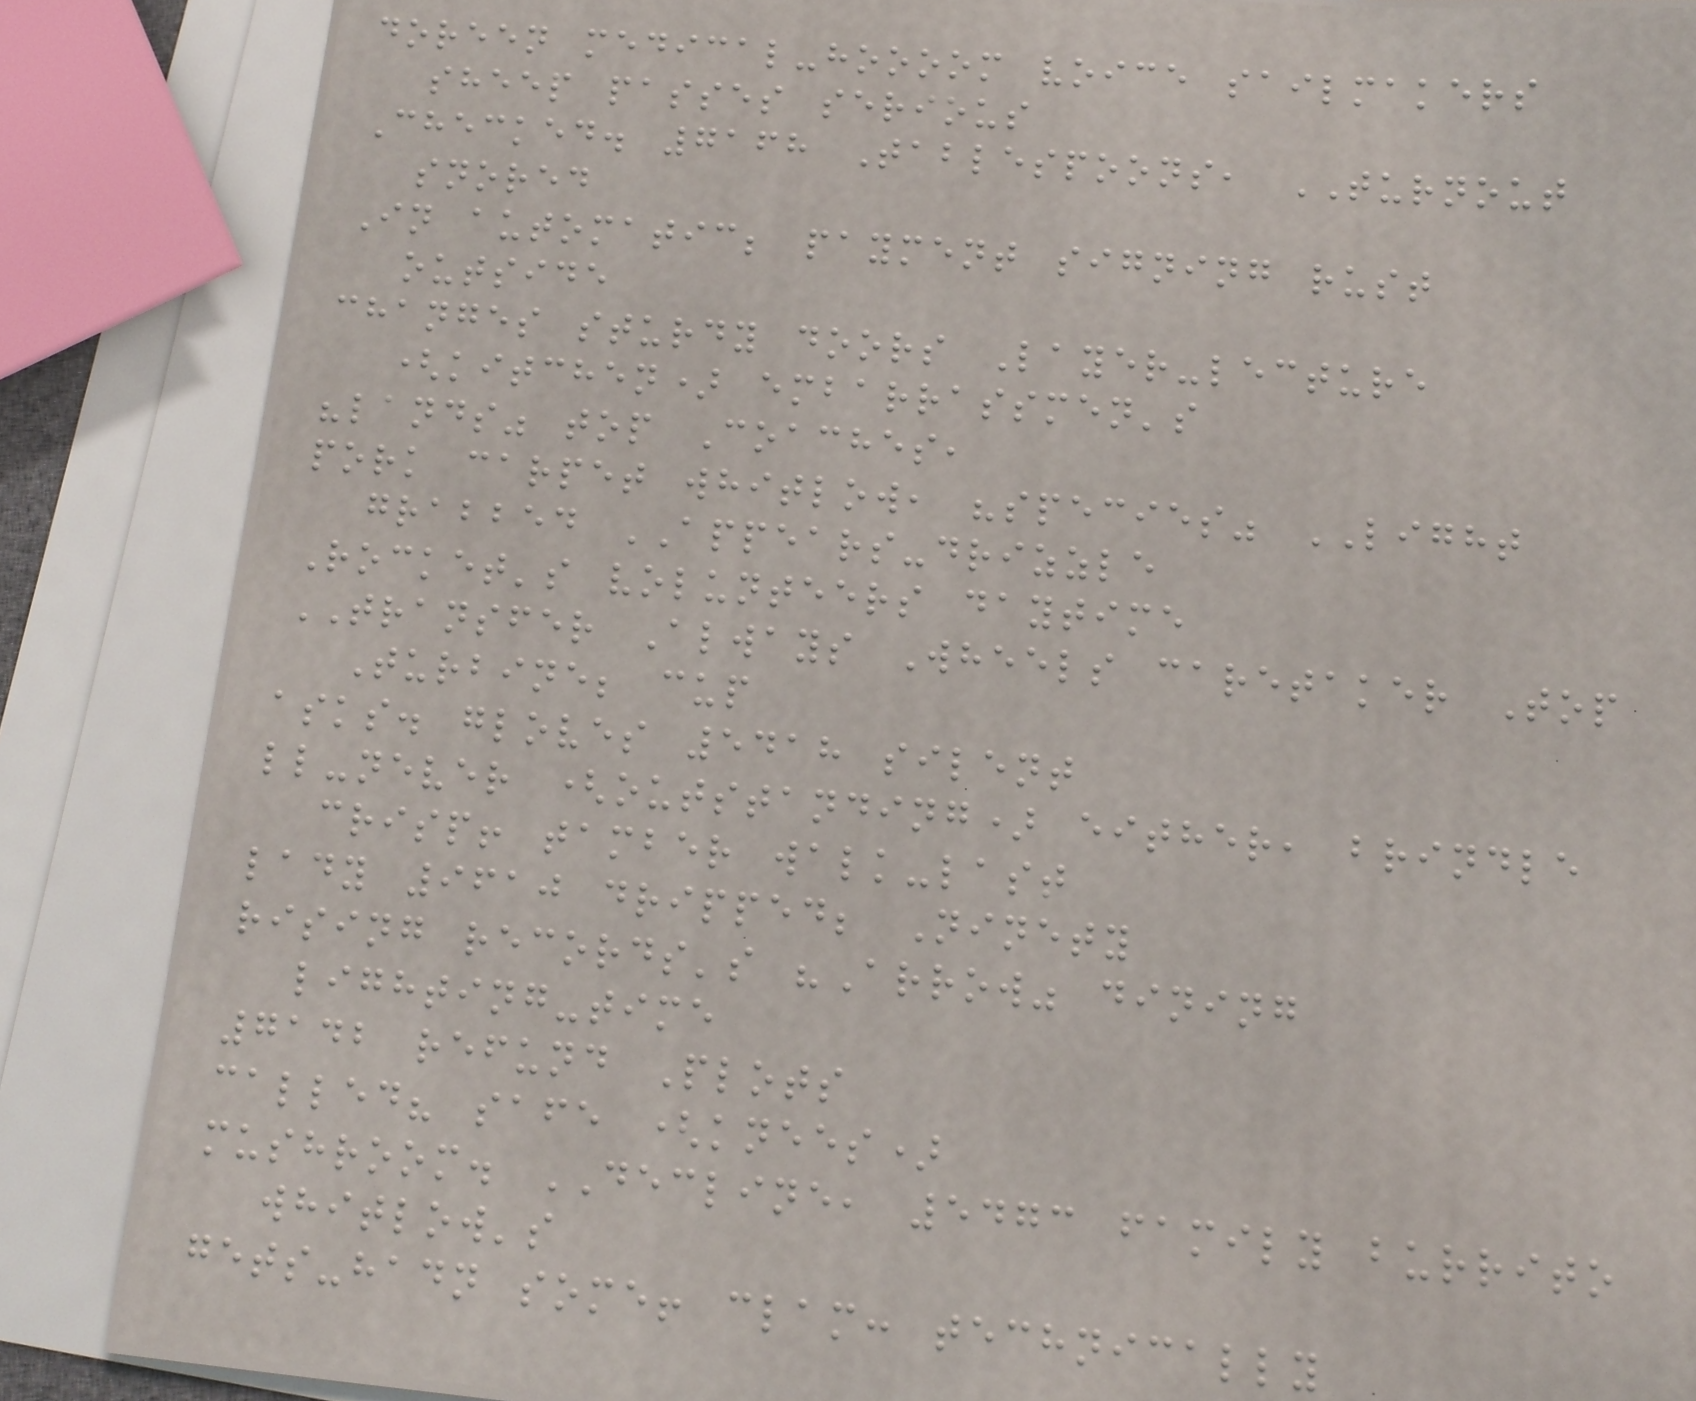doreen medical-hoooom voice sailmakers
sheep passes serious
Checked. 7168 Tablespoons, TURNOUT
snored
In automatic; payment signing rust
outside
changes sturdy doors Layer-lecture
(kitchen) embarrassmen's
"lands" top Coaches,
pork carpet whitlow, "species" LIGHT
grabbed APPEARS-drizzle
Rocket's volunteers daytime
TRANSFER Always Wheels caretaker Top
Turbine; cup
asks. gloves 5418 silent
ll-never (outstanding) either, brindle
crisp! tamber walk-last
lady 9610 dripped; Ninety
rising records's "Arrow" dining
lighting-time
7142 refund Plots
called? safe (knees)
mushroom. DECLINE, 5473 family burrito
whitlow's
gets-hadn some! clam: technically
